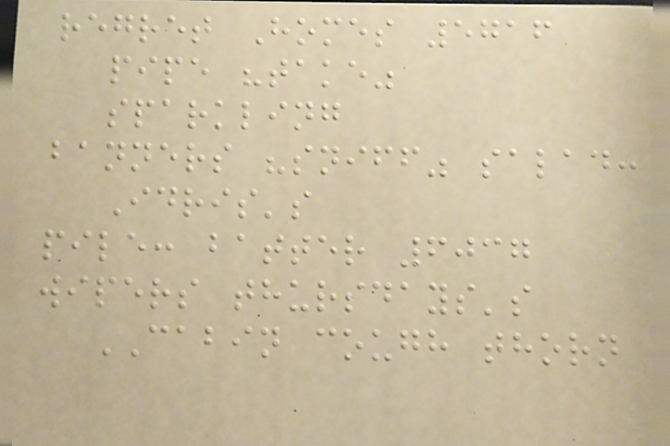regret Homes 5716
pipe "take"
sparkling
banners "sniff" salad:
Idris's
pile: batter 6037
wipers thursdays's
CABIN cough thorn
